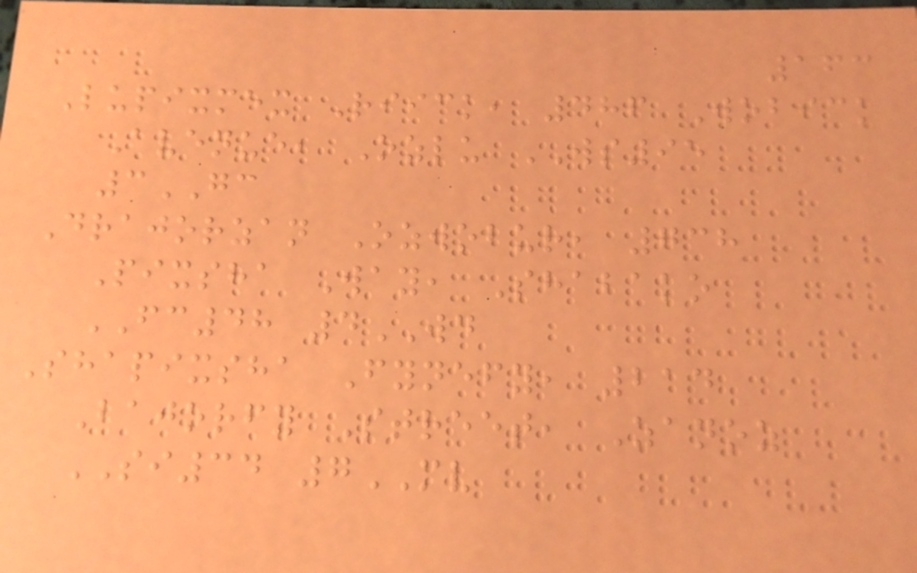163
Lupixmex Riick, 486 Wobick
Avenue, Ozlu WS95
3GC
Drajorzan Ozwobur, 738
Pixsha Way, Shabako
FC48 4WD
Shapixsha Fynefy, 214
Bajorfy Street, Zanoz
SI34 7MV
